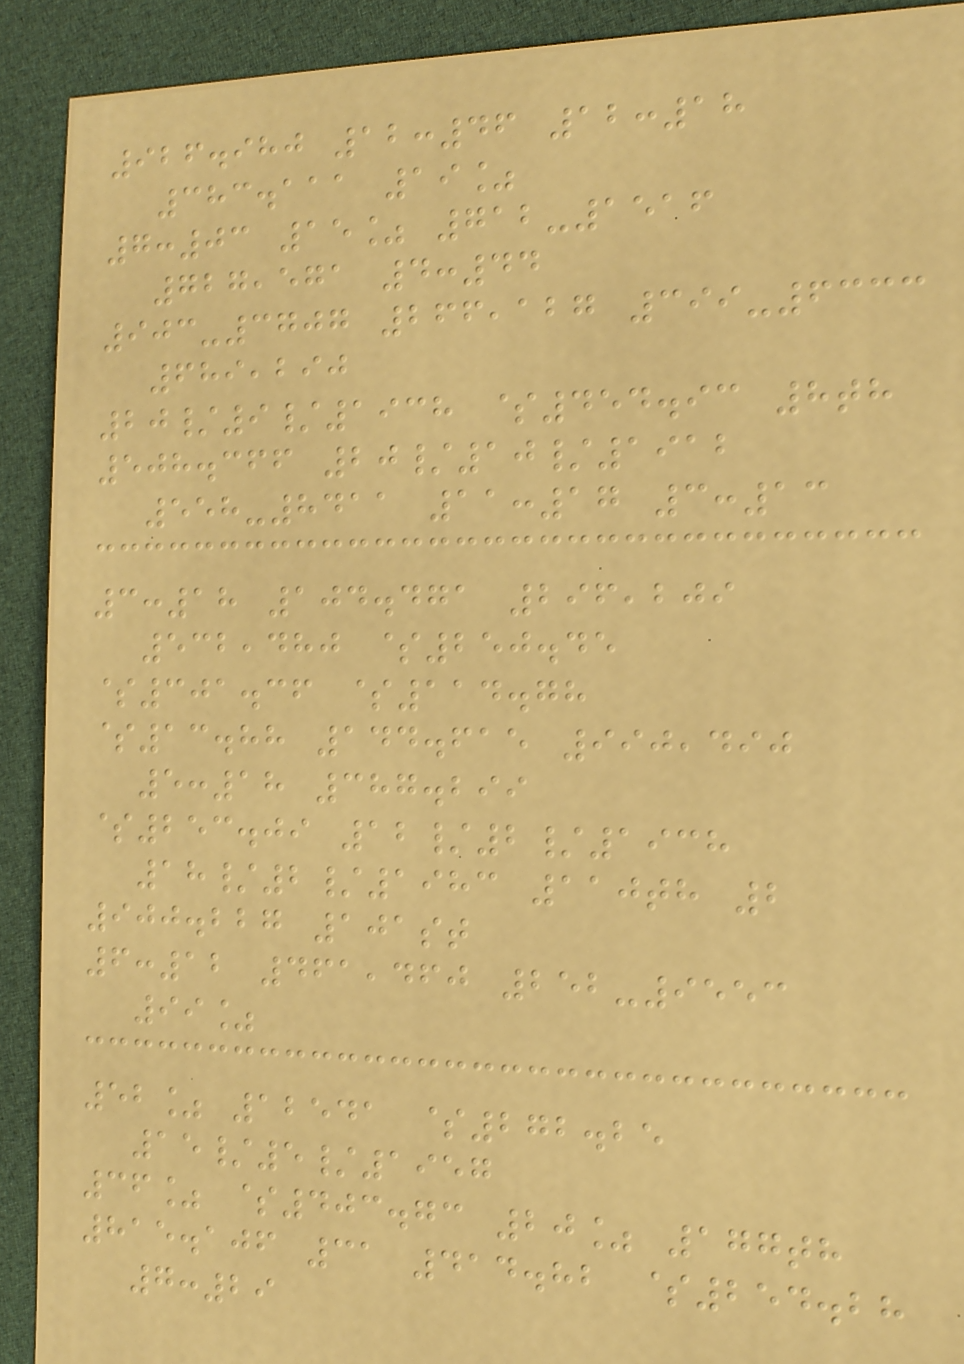926.980 12:46 12:18
383.111 19%
7:03 15% 712-1516
727,571 4:44
903-3707 266,127 399-6333
689,290
20/9/1938 $454.93 8th
508.366 20/10/1912
558-8411 11:17 3:13
3:18 104.471 296,209
532,480 $250.45
$301.36 $114.78
$13.88 144.615 990,490
5:18 387.299
$253.09 12/2/1938
18/2/1983 110th 2
900.227 101st
6:12 461,460 252-9553
99%
52% 12541 $272.25
15/5/1957
36% $403.73 20% 177th
815.106 31 414.82 $254.28
7:29
